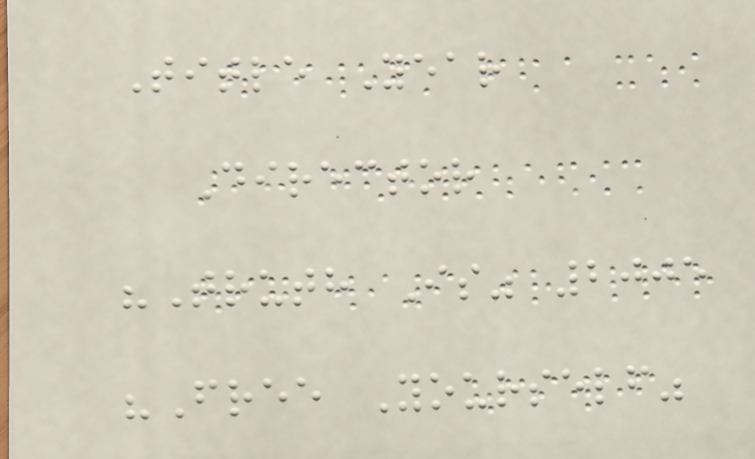Title Year
Director
"Truth Is" 2005
"Free Yourself"
